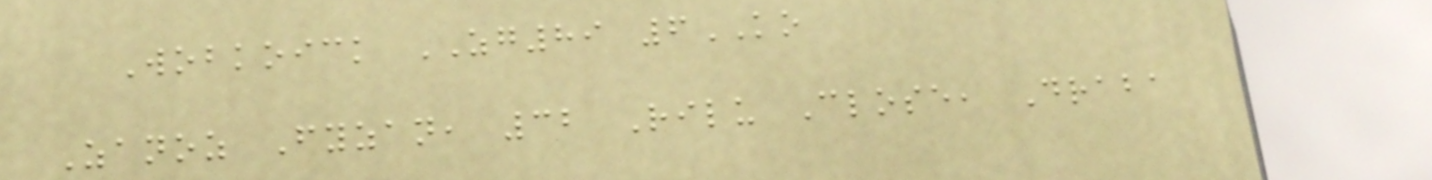Wobkoick ZG89 6KO
Zanoz Fyzan, 32 Rilu Close, Draba
